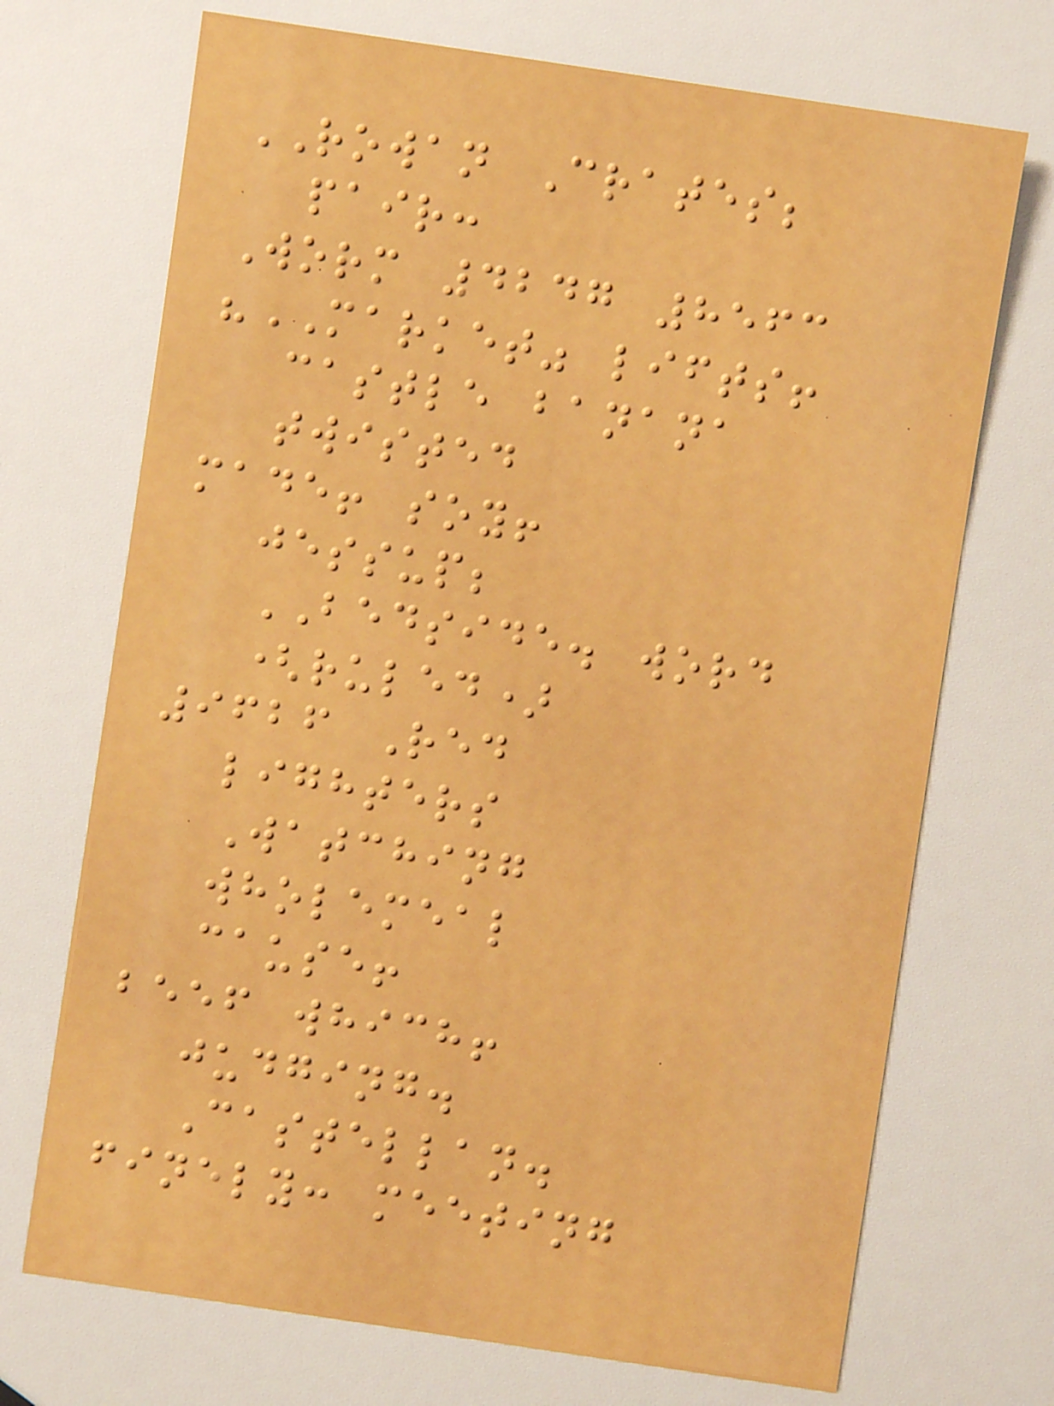ROWAN Crates;
pair:
Worm 4247 8563
"MARKET" lifts!
castle banana
twisted
made! soy!
jessup;
BEDSIDE. word
(ruled)
9626 Red
lighters
Watching
wholemeal
cause!
beef which!
judging.
Castellan.
finely: meeting
